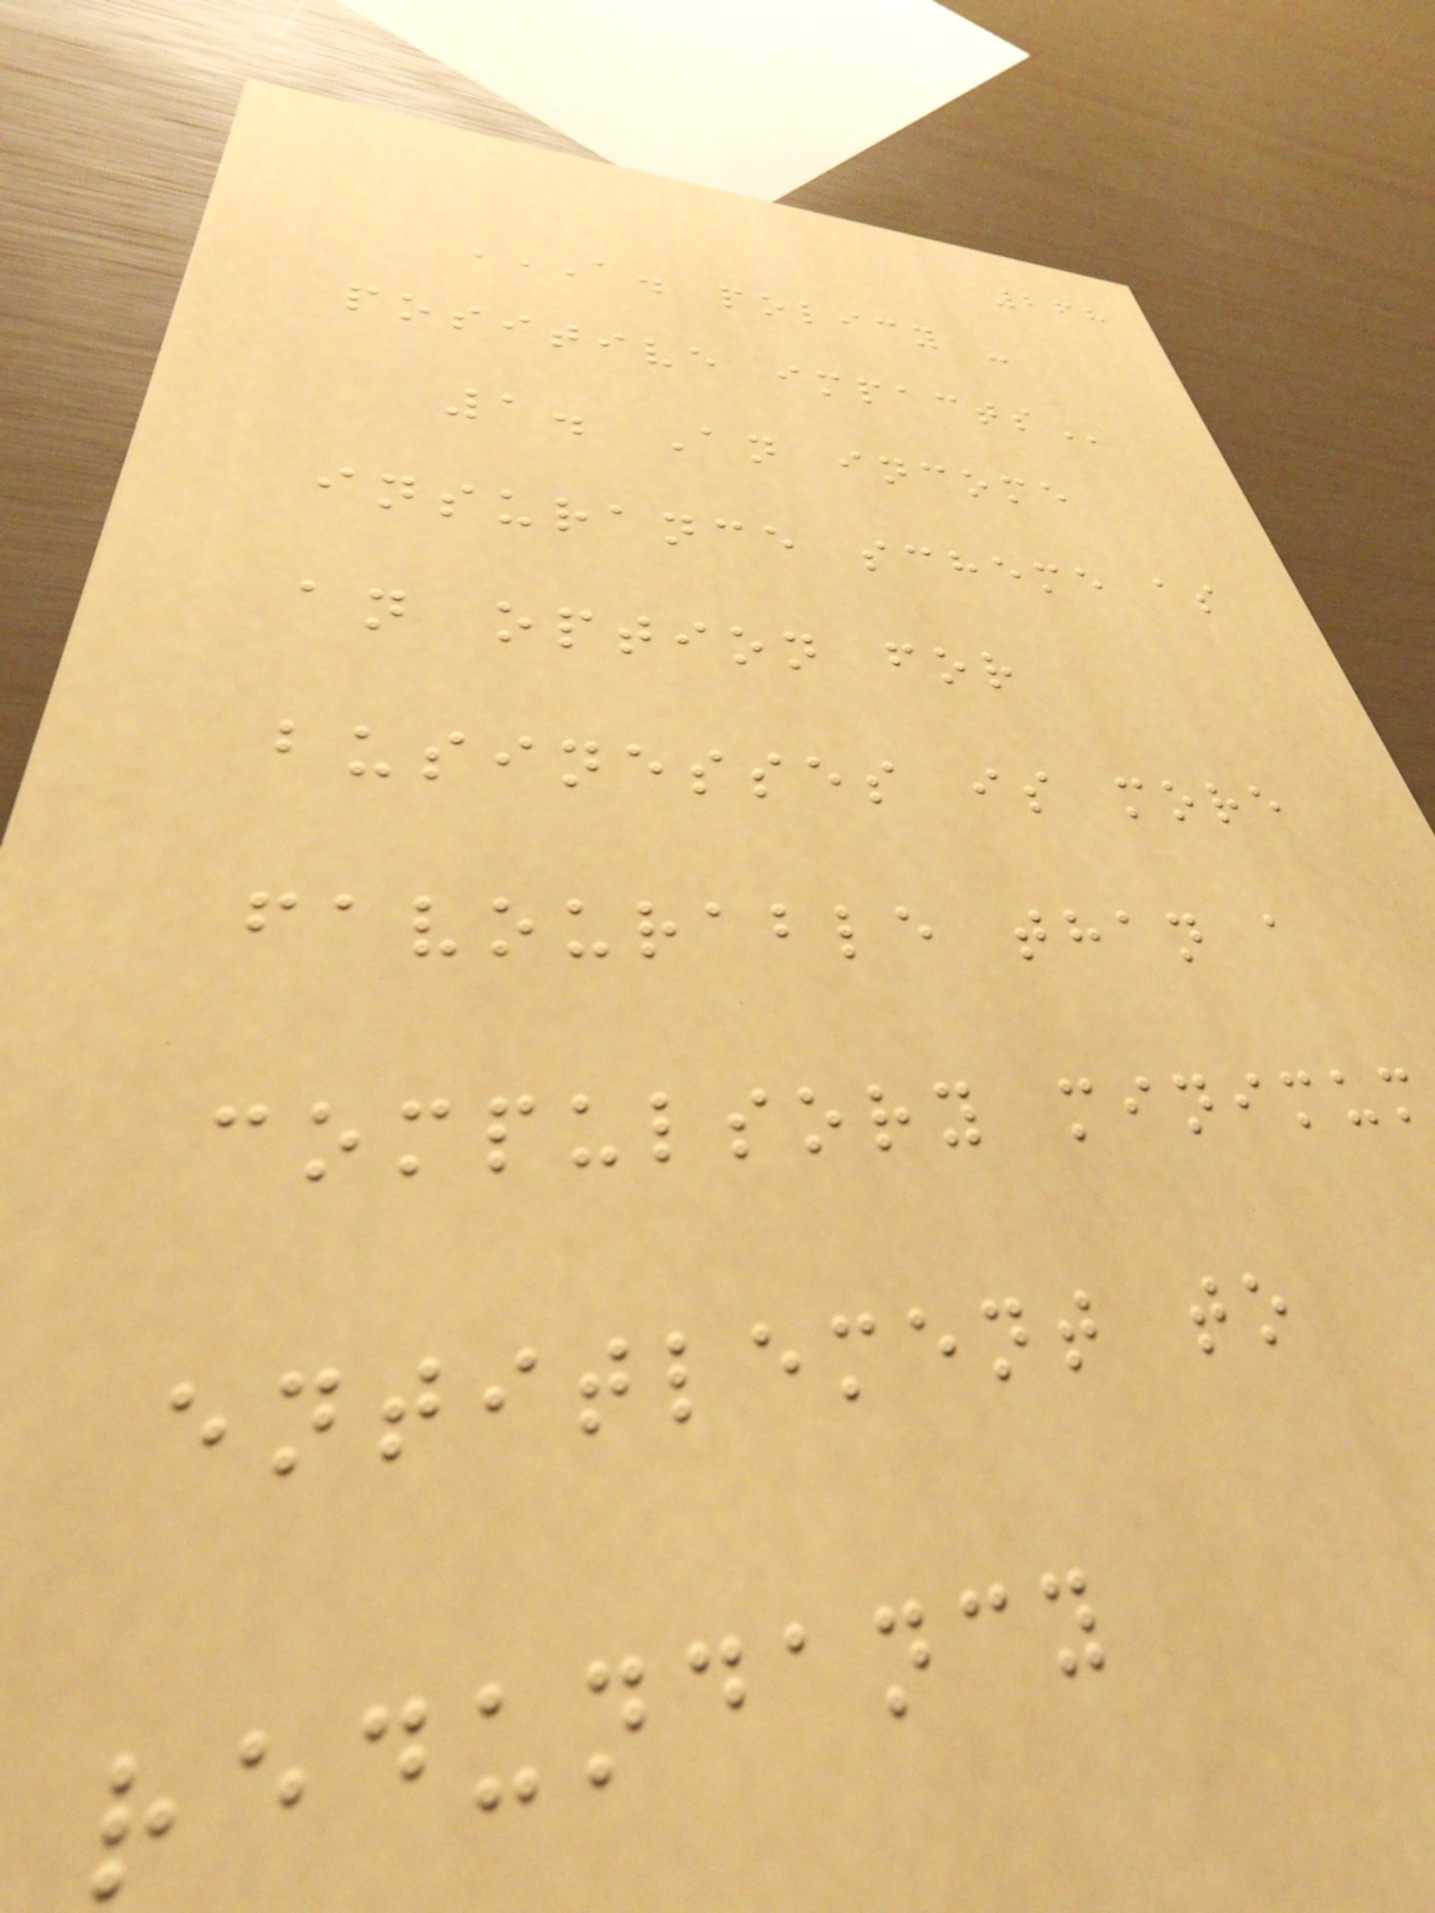268
A. POLICY -
positive
1. An income
insurance scheme as
an option for
businesses is more
favourable than a
compulsory minimum
entitlement to
redundancy
